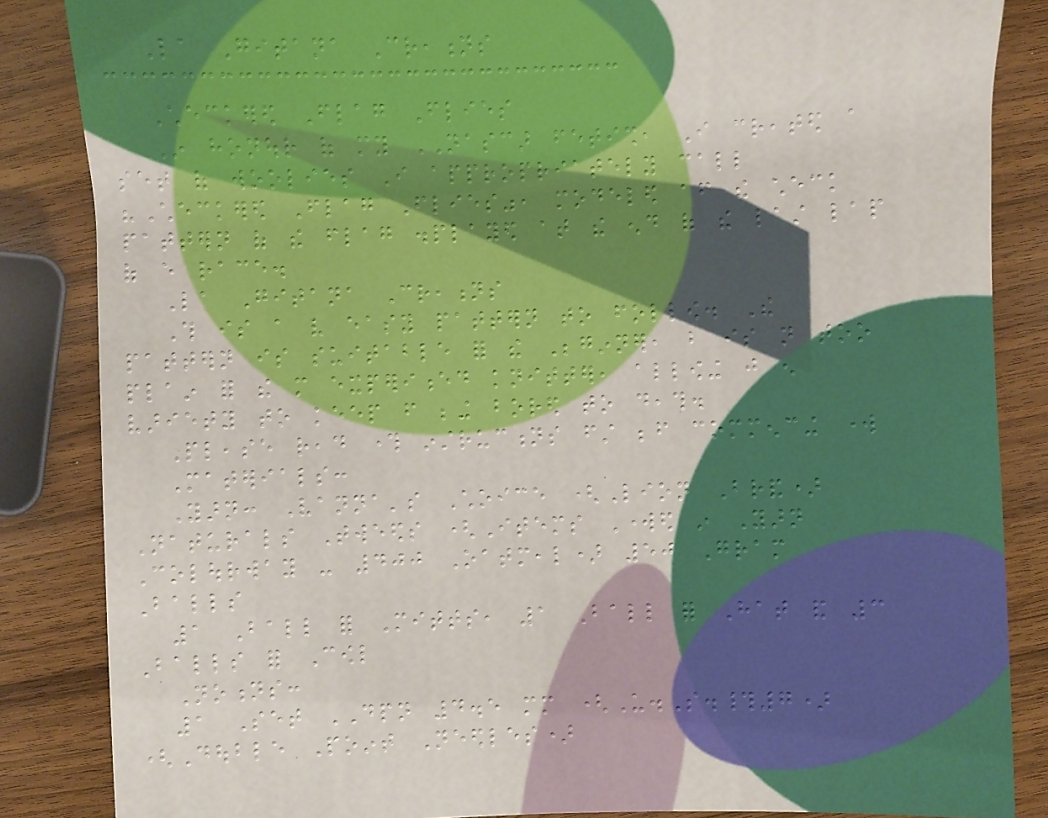La Gitana Creations
Checkered Flag Flies
In honour of my NASCAR fetish, I created a
set of woolies I appropriately call
"Checkered Flag Flies", modeled after the check
pattern of the flag displayed at the end of the last lap
of every race.
La Gitana Creations
This is a very easy pattern to follow. The
pattern is suitable for the Beginner, but is not too
plain for the more experienced knitter, allowing just enough
variety to keep from being bored to death.
Please read through instructions first before commencing work
Materials:
Yarn: Vanna's Choice (Lion Brand)
Naturals Tweeds (Items Worked in Yarn
Colourway - 400 Oatmeal) 50 Gram
Balls
1 Ball for Mitts, 1 Ball for Hat and 3
Balls for Cowl
Notions:
1 Set DPN 4.5 mm (U.S.#7)
(Double Point Needles)
